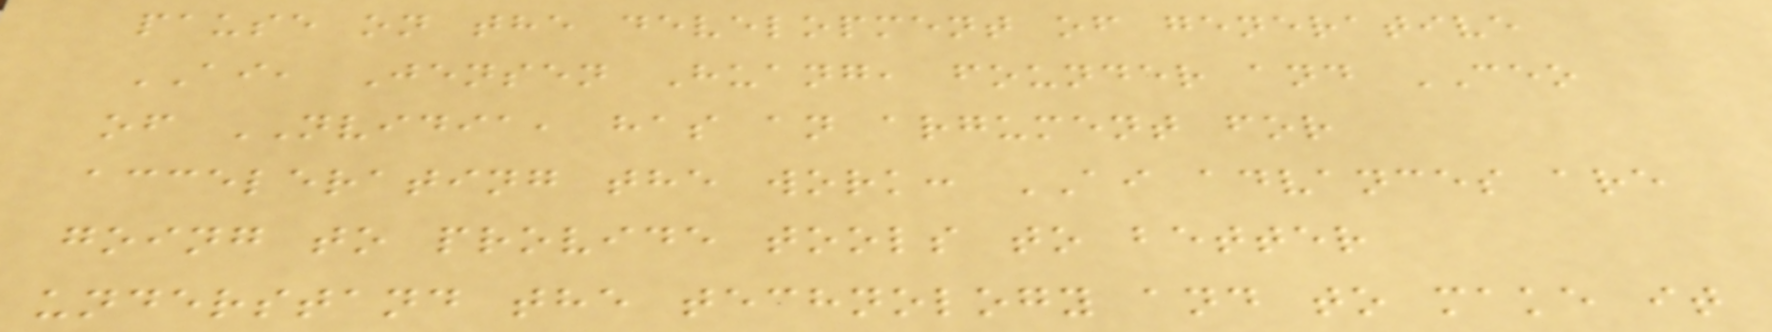pause on the development of generative
AI, Jensen Huang, founder and CEO
of NVIDIA, has an argument for
accelerating the work: AI advances are
going to provide tools to better
understand the technology and to make it
